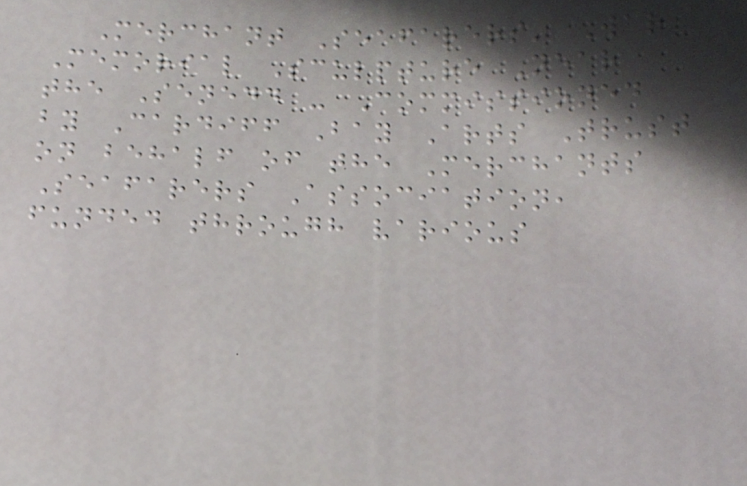Merchant Seafarers' War
Memorial Sculpture Near
the Senedd - Commissioned
by Cardiff Bay Arts Trust
on behalf of the Merchants
Seafarers Association,
funded through various
